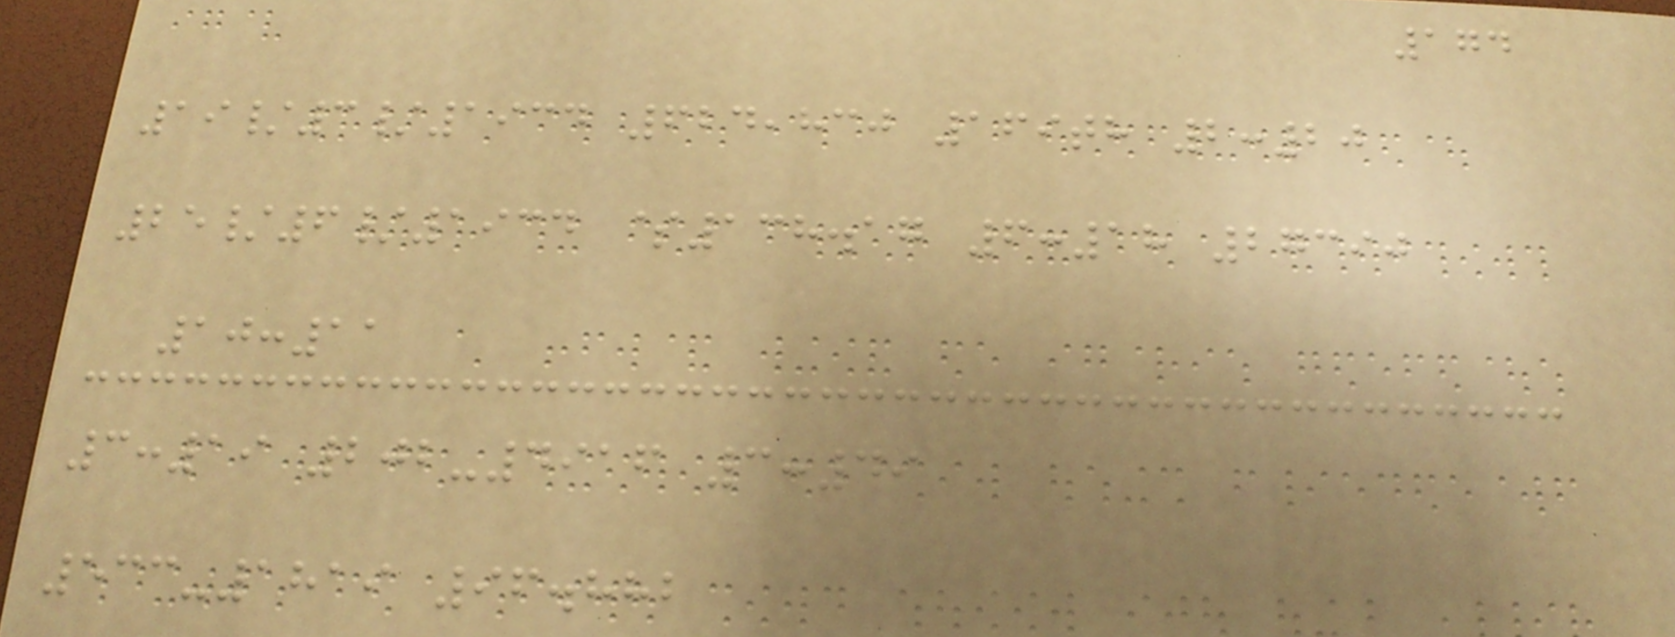174
19/3/1934 624,830 169th 2:20
25/6/1934 $138.17 6:18 27390
10:11
3:19 202-4916 3:49
533-1819 96.882
